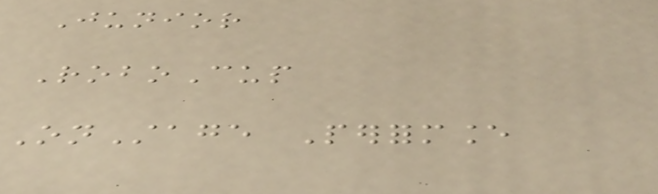Junior
RoboCup
OnStage Performance
